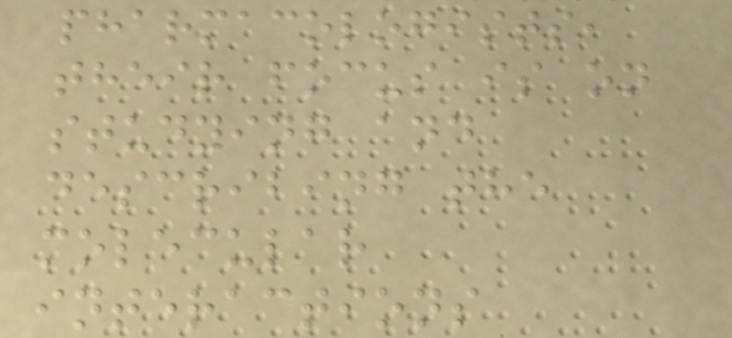pharmacologists,
their focus is on
studying and
describing the
molecular
interactions
